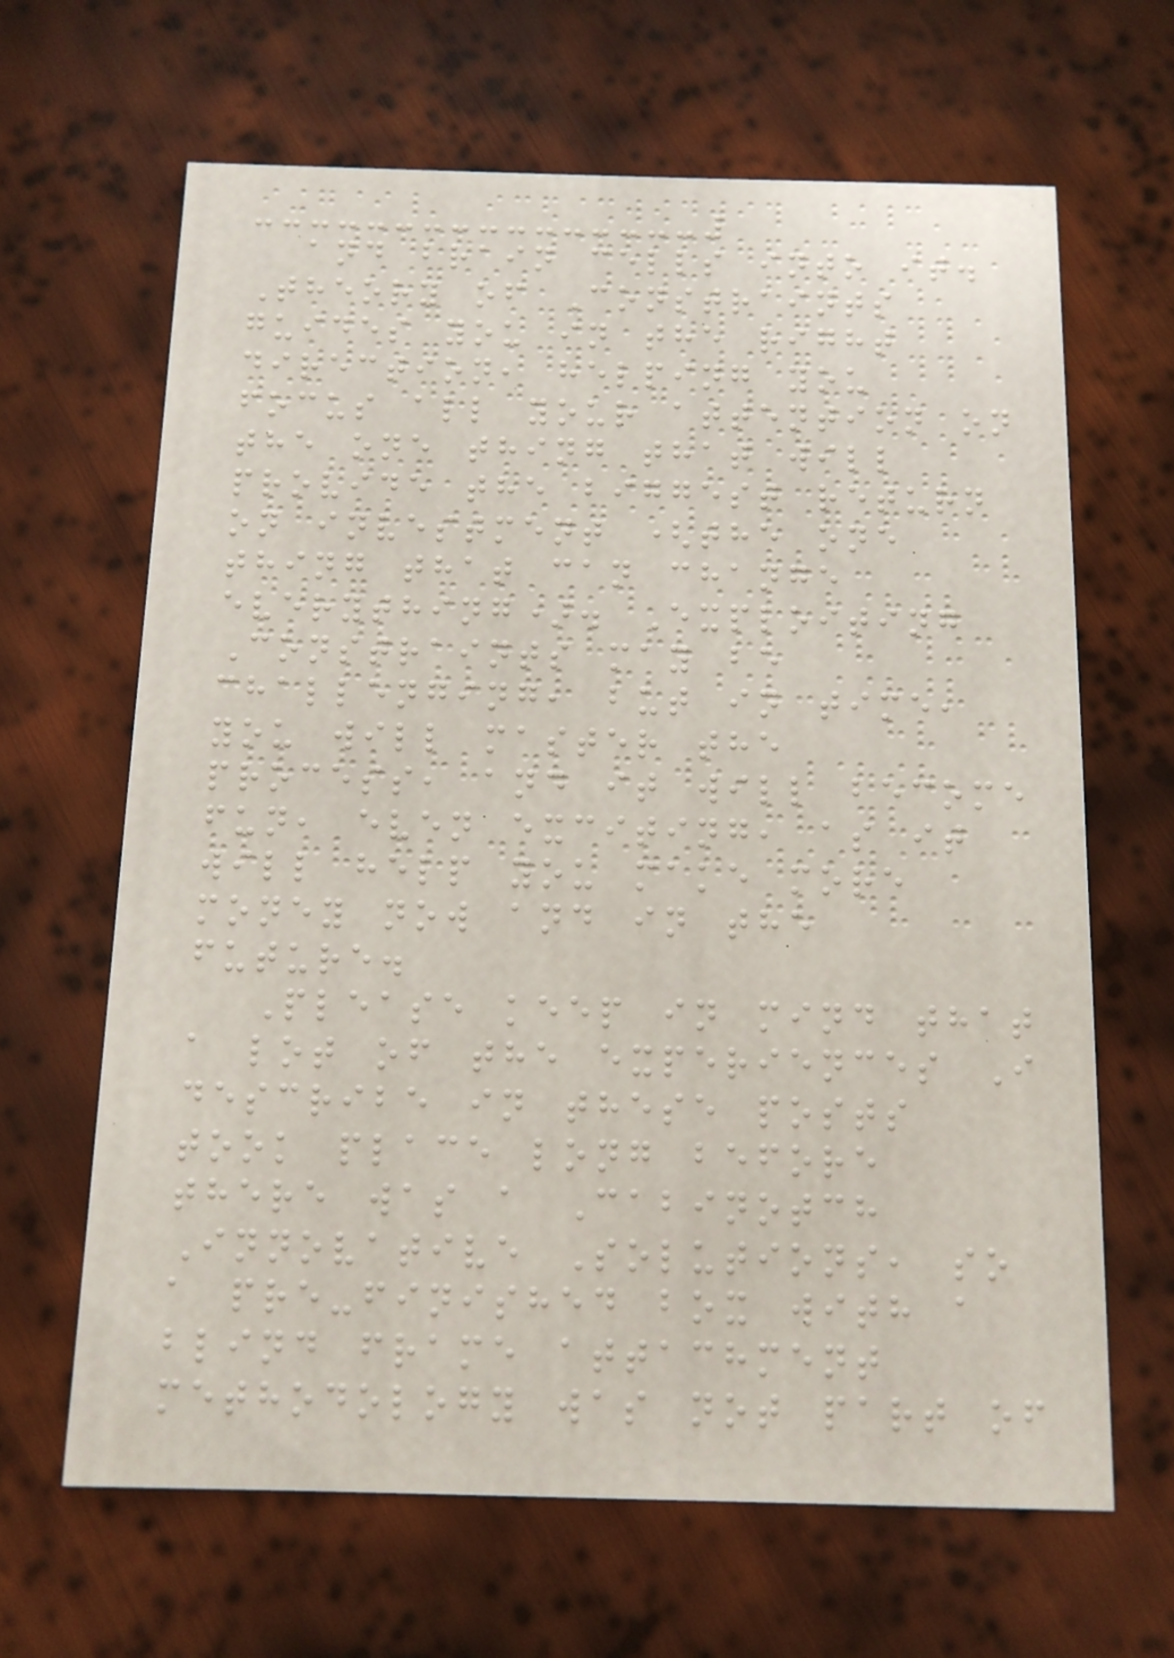and brain cells into it.
Theory of Constraints
guides you in the right
direction, helping you
focus all your attention on
the one thing that will
provide the biggest return
on investment (the one
thing that can change
everything). Exploiting
Constraints may be
challenging, but in time,
you will master the
process, and it will become
fun, even exciting, as it
will help you make more
money now and in the
future.
Please keep in mind that
a lot of the experiences I
describe in these posts
took place long before
there was a Cabinotch
Innovative Solutions, so
a pre-finished box with a
blind frame attachment
methodology was not part of
